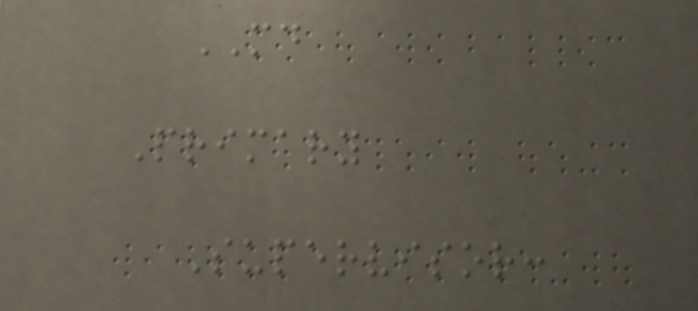MD
Primary
Supervisor:
